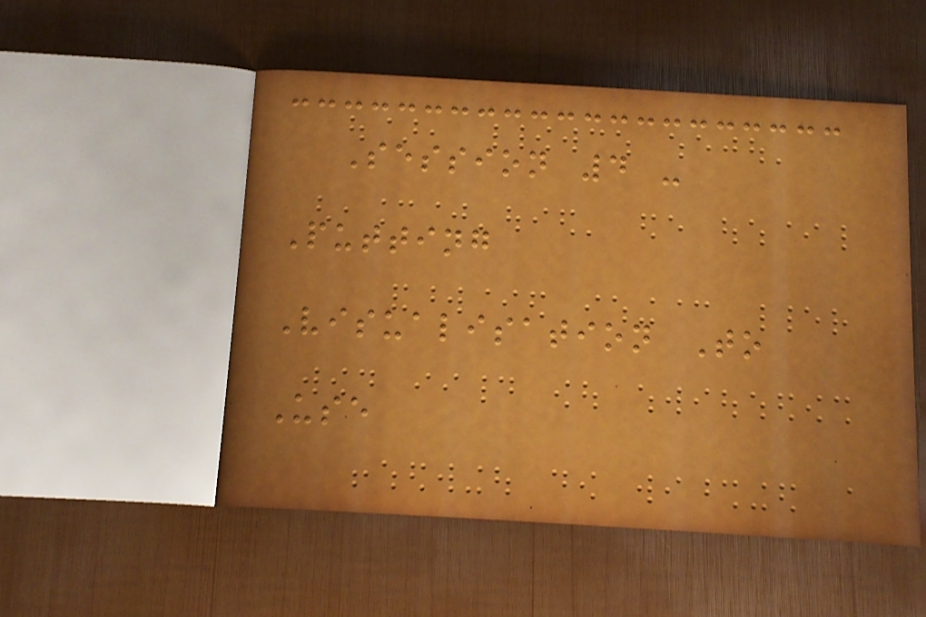Session 4 -
Putting
Visualisation To
Use
